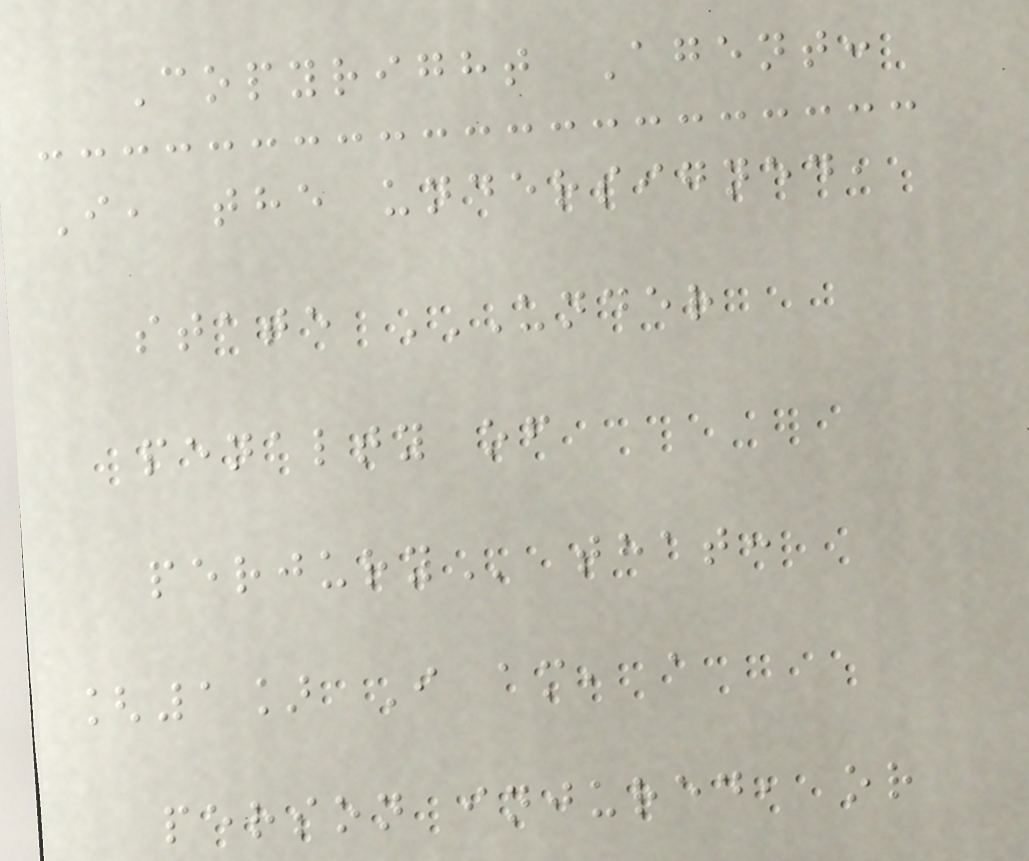Copyright Agent:
I, the undersigned,
state UNDER
PENALTY OF
PERJURY that:
[1] I am, a
person injured, or
